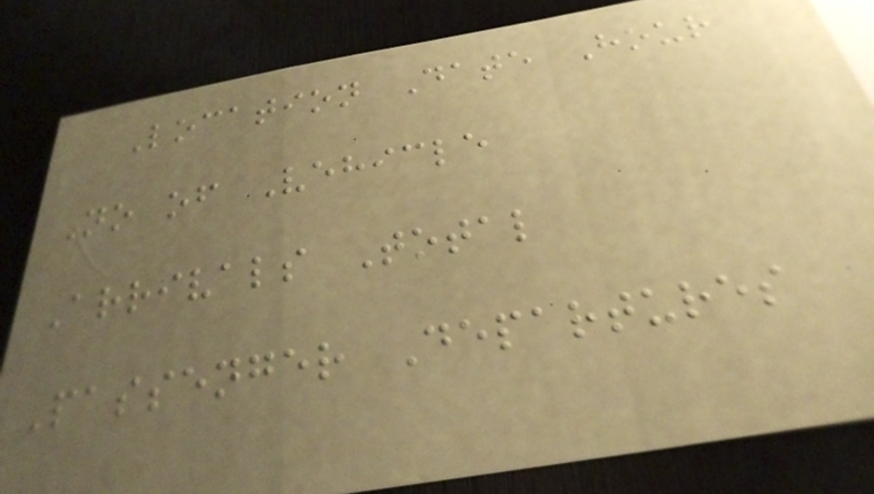Location Date Hour
No of Vehicle
Arrivals Total
Passenger Departures
